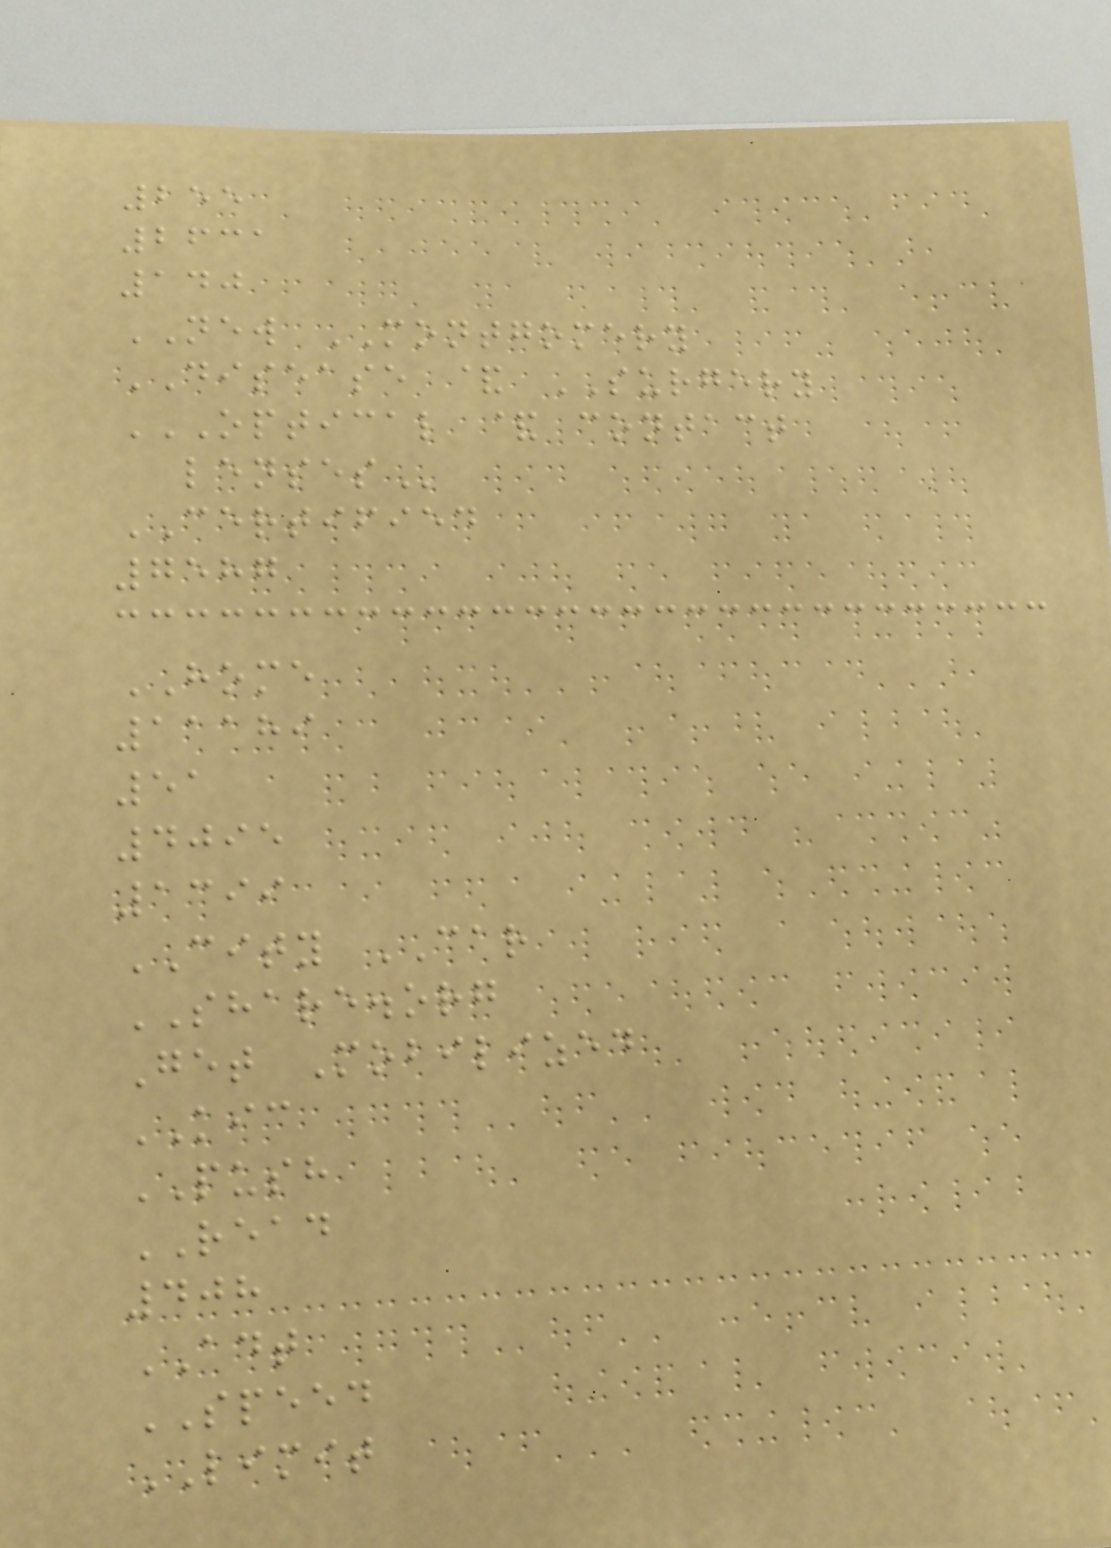255
2631
140
NEW MONTGOMERY
DISEASE & SURGERY
OPTICAL & CONTACT
LENSES
CERTIFIED
7587
HOME
11189
51
4095
1399
CITY CAR
SHARE.org
Get Mobilized
KIC
PUSH
READ
408
ADT
SPEED
LIMIT
